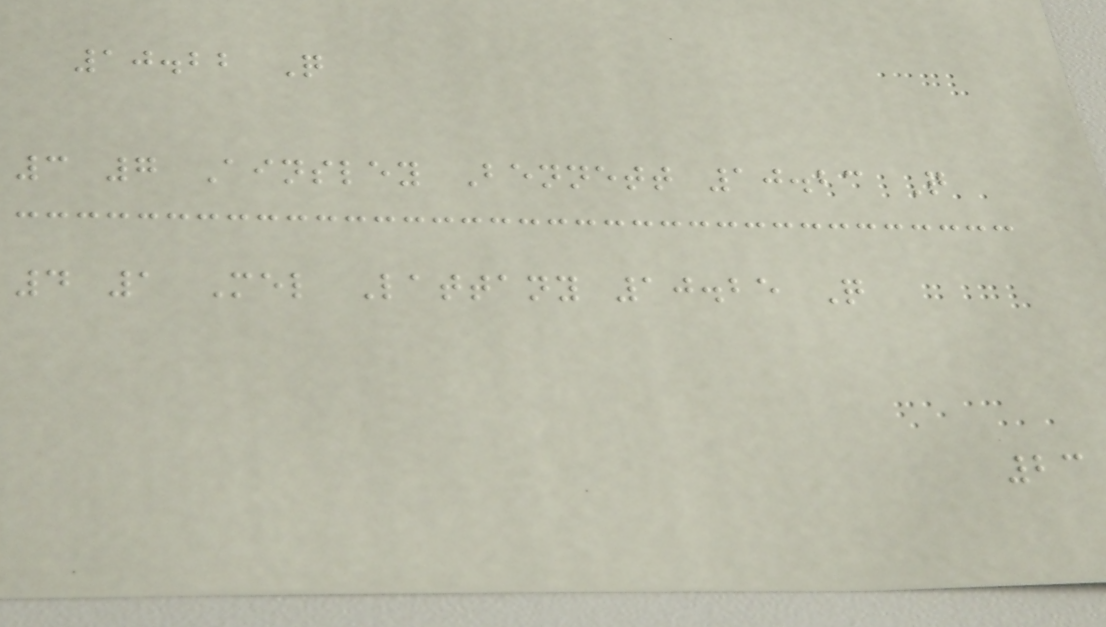10.22 Q
3 7 Ainsley Bennett 10.23 Q
4 1 Mel Lattany 10.25 Q
23
